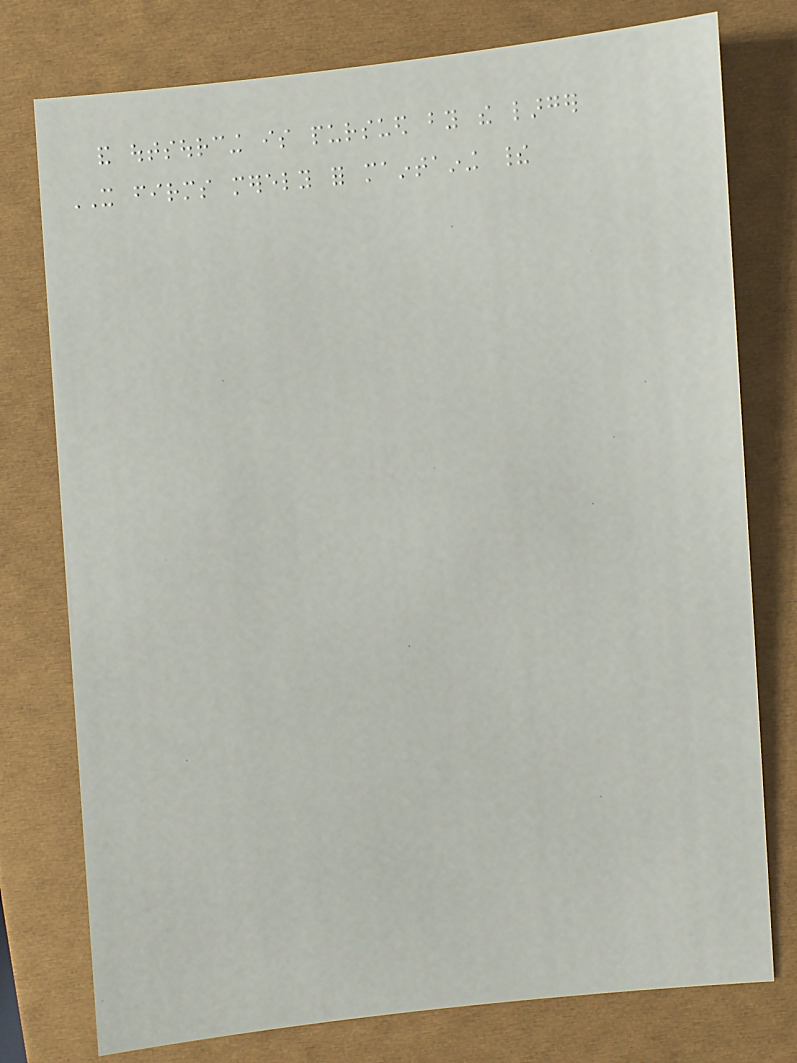and outsourcing is pursued by the larger
IT firms merely for maintaining their
